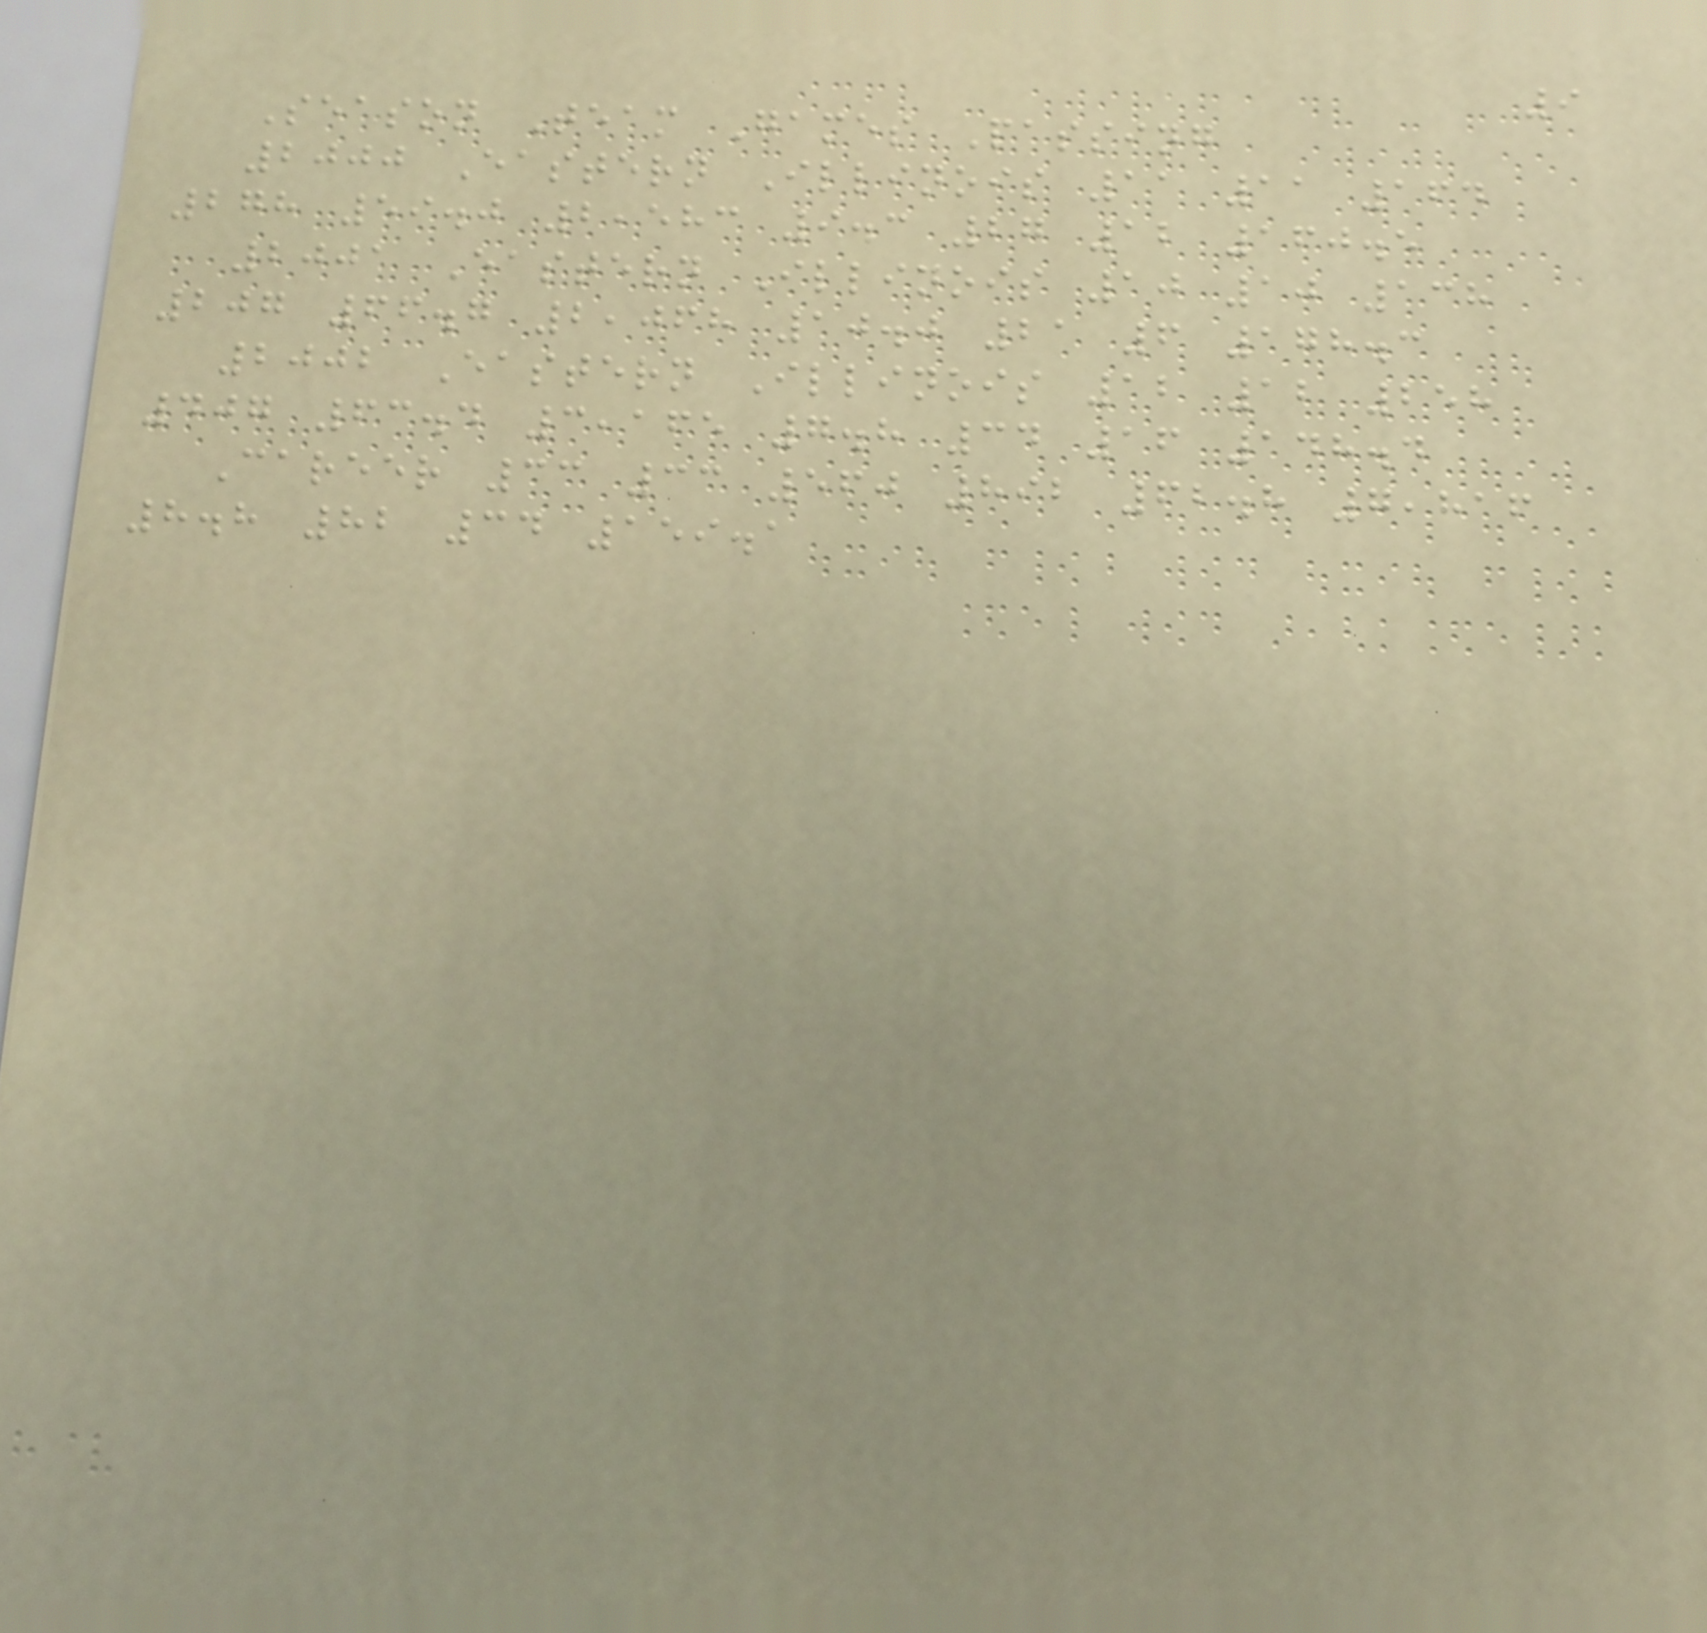9
Season Team Games Passing
2000 Eastern Illinois 11 11 164
278 59.0 2,583 9.3 27 12 160.5
2001 Eastern Illinois 10 10 138
207 66.7 2,068 10.0 21 6 178.3
2002 Eastern Illinois 12 12 258
407 63.4 3,165 7.8 34 16 148.4
Career 33 33 560 892 62.8 7,816
8.8 82 34 159.1
